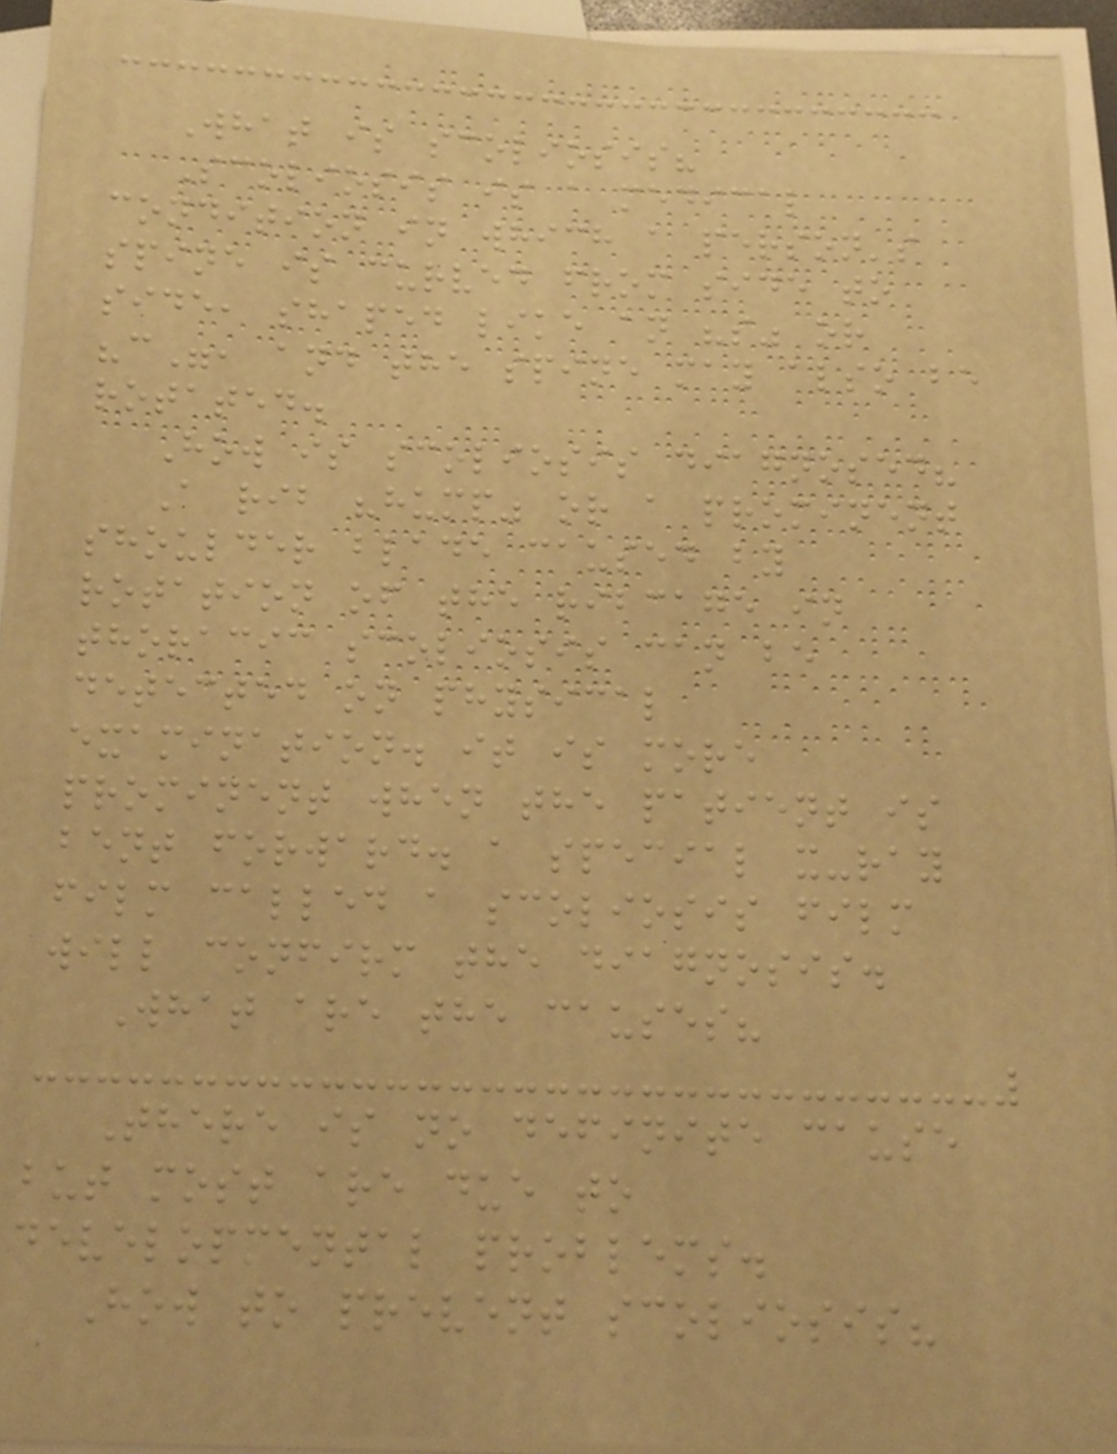What is scoliosis?
Scoliosis is a medical
condition in which a person's
spine is curved from side to
side, shaped like an "s" or
"c", and the spine may also be
rotated.
How is scoliosis diagnosed?
A rib "hump" or a prominent
shoulder blade caused by
rotation of the ribcage in
thoracic scoliosis can be
detected on physical
examination. it is more
prominent when the patient is
bent forward. a special x-ray
film called a scoliosis film
will confirm the diagnosis.
What are the causes?
There is no definite cause
but most are due to
developmental problems.
How to prevent scoliosis?
